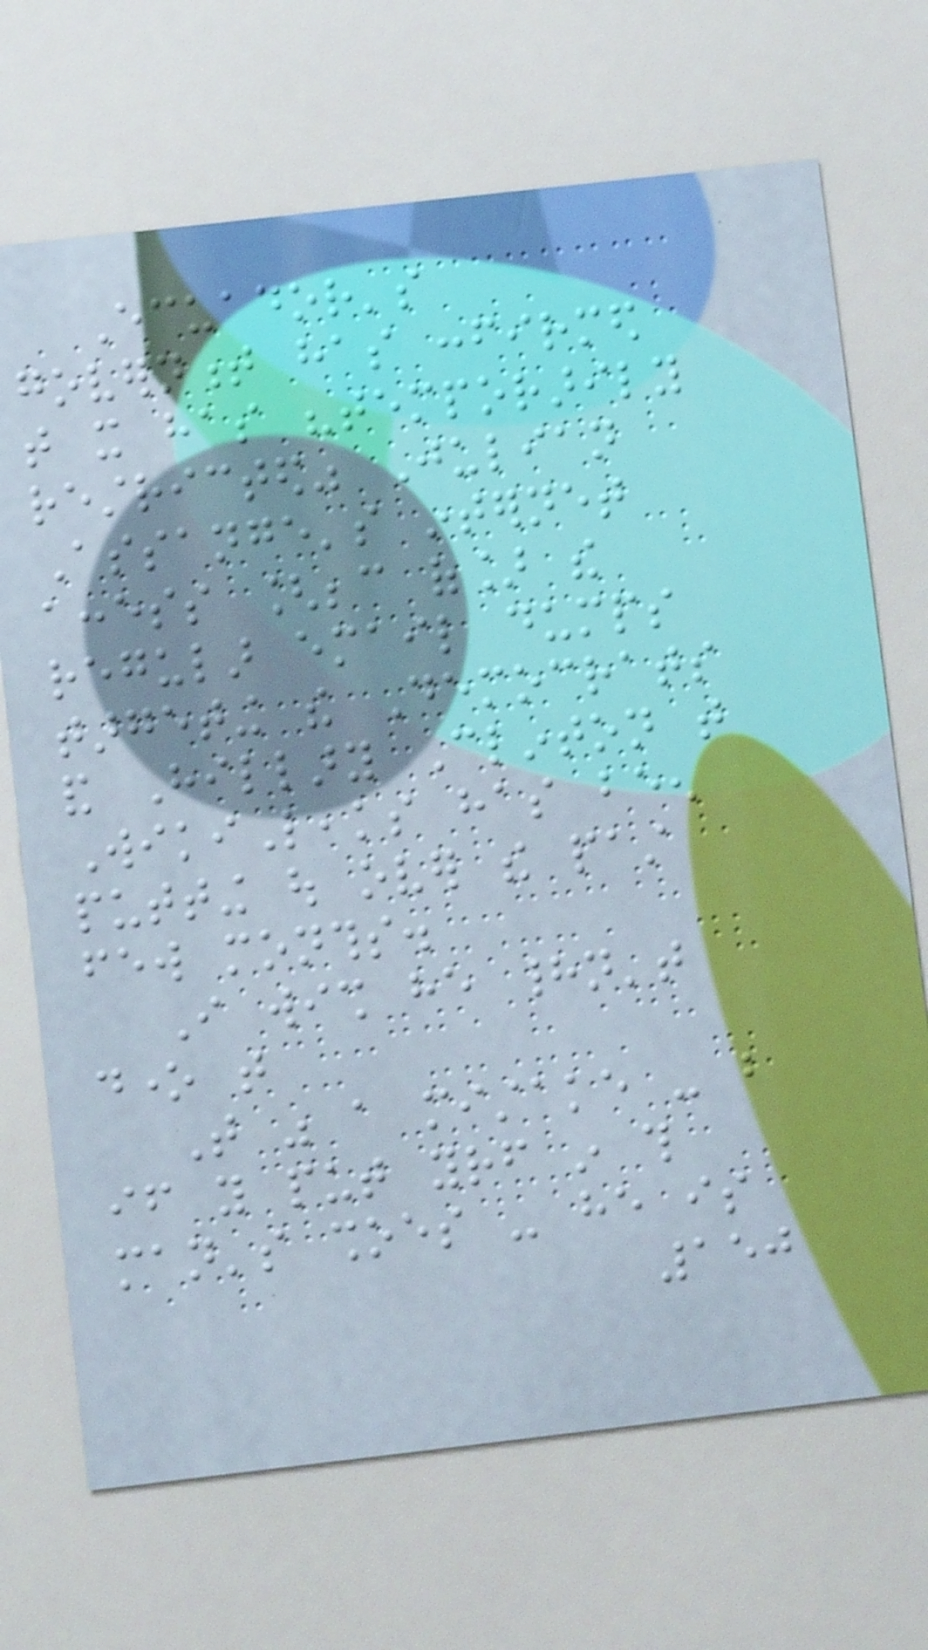Ecuador's
government has confirmed
that it has "temporarily
restricted" Julian
Assange's internet
access [because of] the
regular email dumps
targeting the Democrats
and Hillary Clinton that
WikiLeaks has been
putting out over the past
few months.
I wish he hadn't
done that
That was a mistake - but
if you put yourself in this
man's shoes - he is
150
